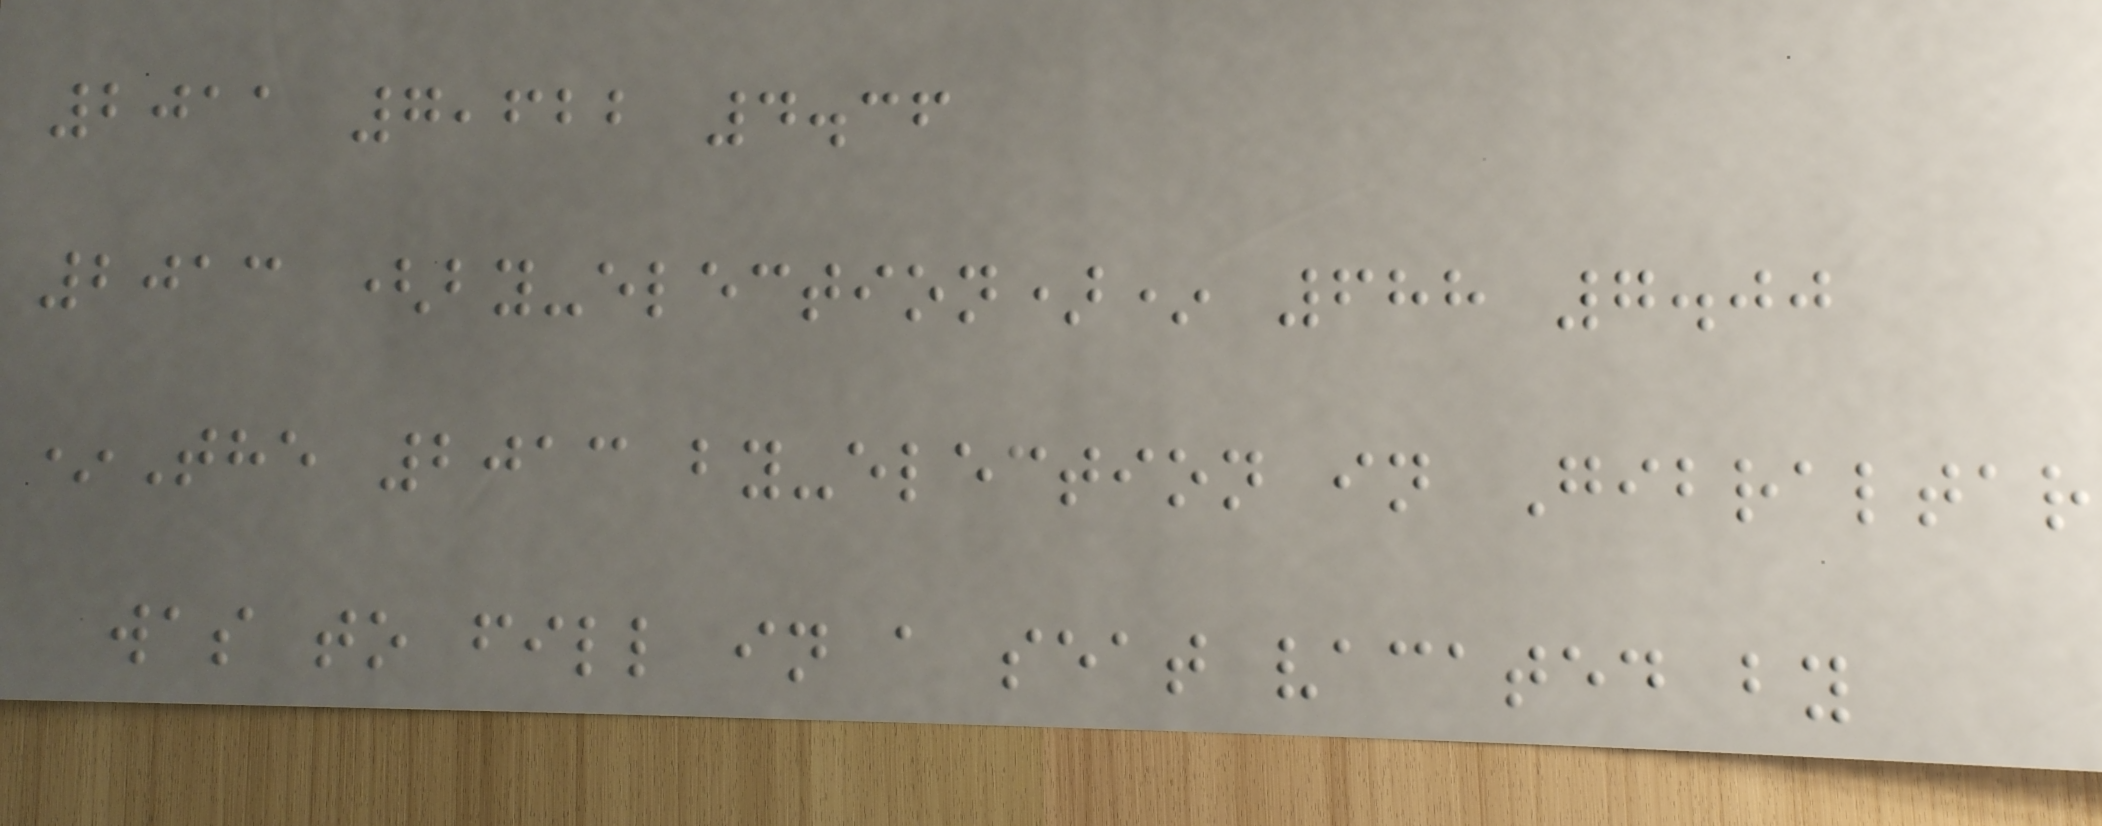2011 7,622 4.36
2013 (by-election)* 688 7.00
*The 2013 by-election in Gibraltar
was to fill in a seat vacated by
